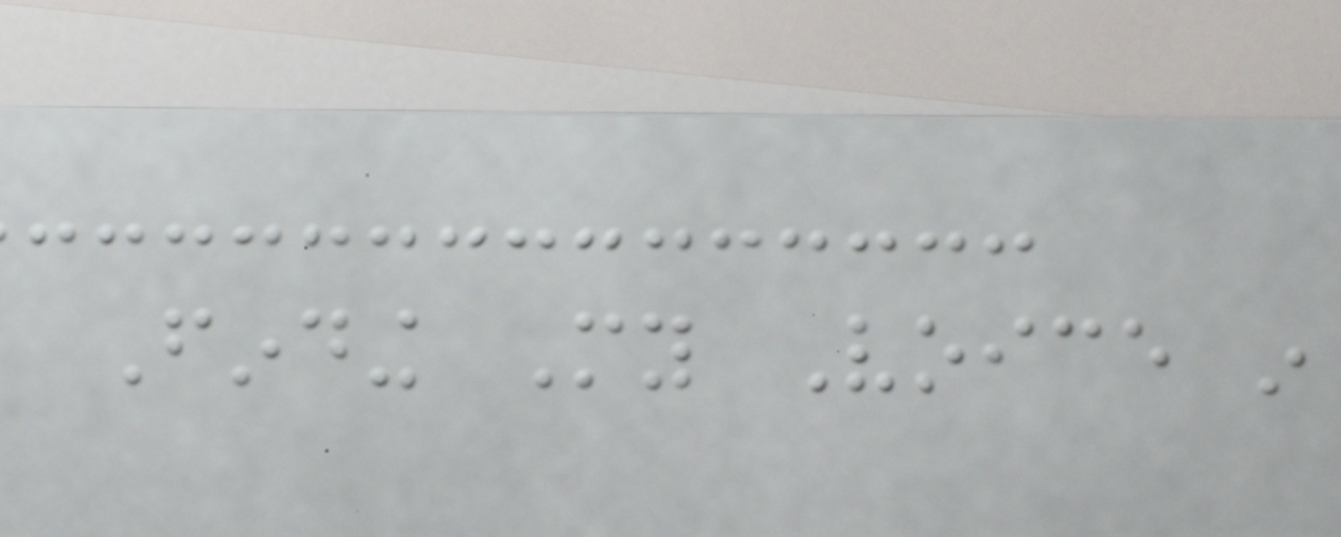Finding My Voice in
